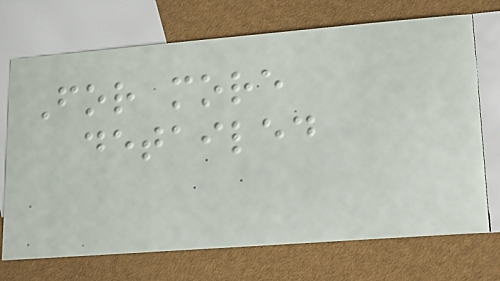For more
detailed
